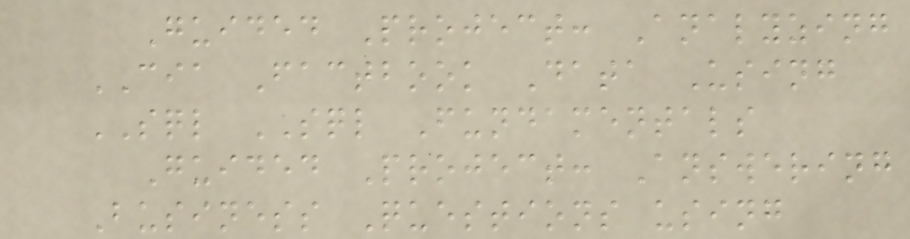Guided Project: Analyzing
CIA Factbook Data Using
SQL SQL Fundamentals
Guided Project: Answering
Business Questions using
